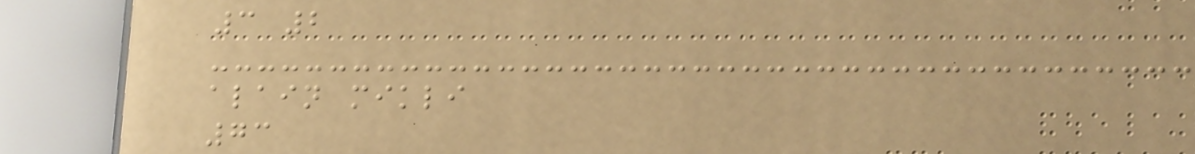3 2
alain mikli
73
